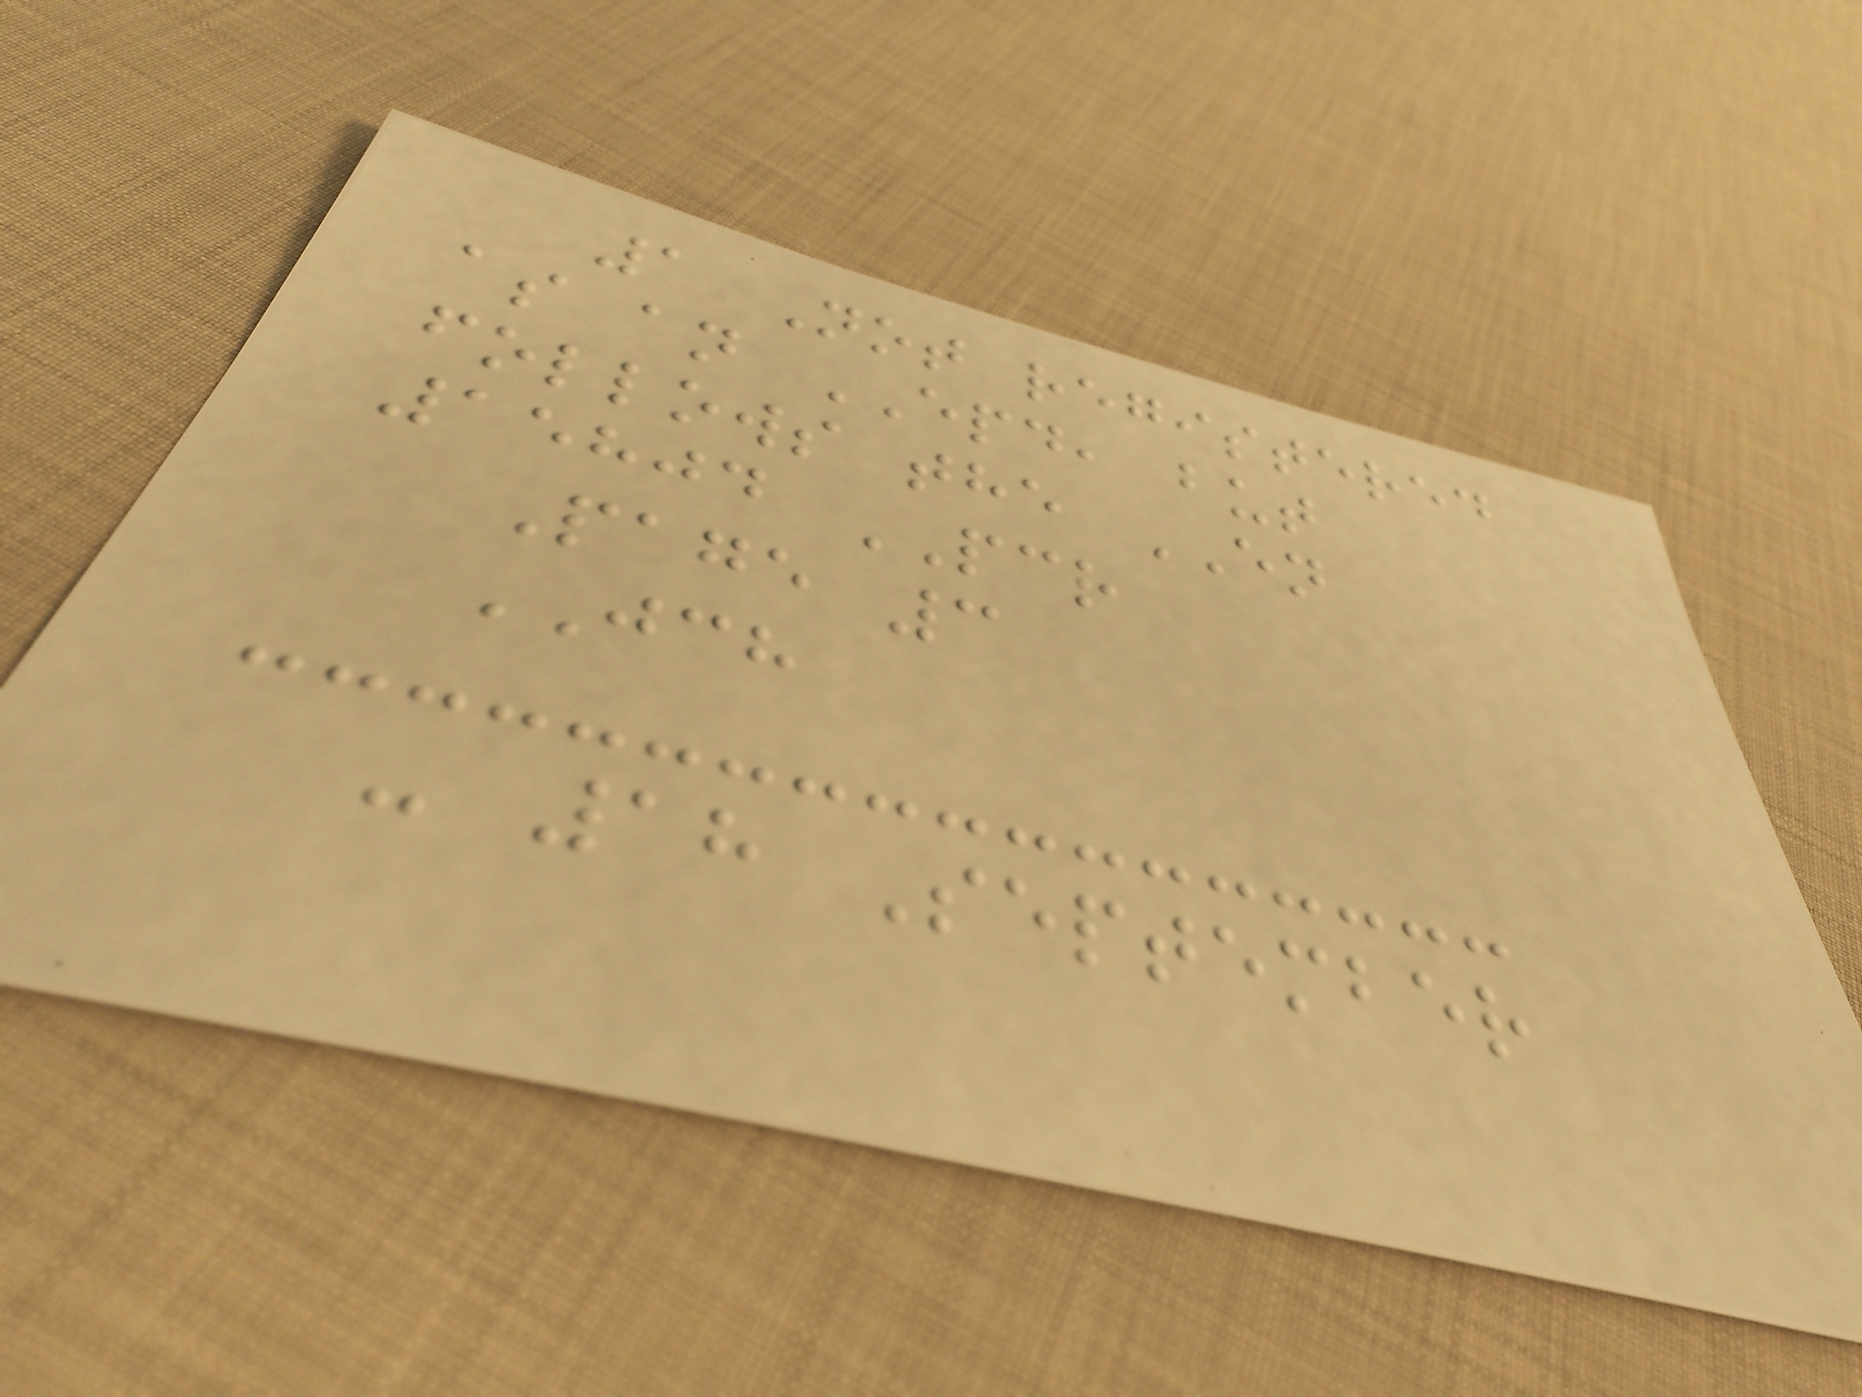1 Not registered
as an EPD, but
follows the EN
15804 PCR
Page 3
JCH
- 18 September
